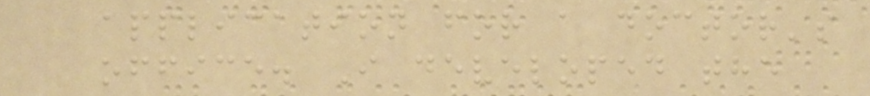application for a doctor's
office. I developed the
